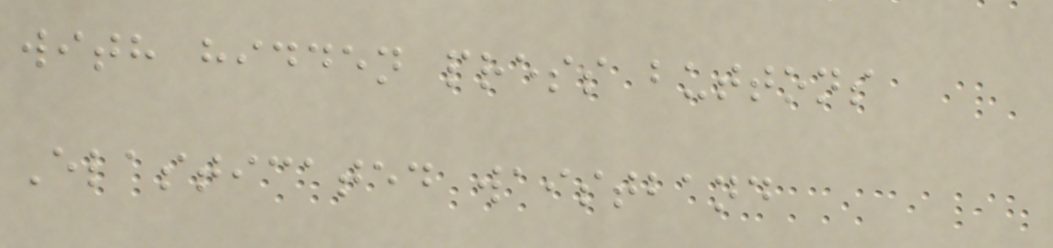with hidden press buttons
Elasticated waistband
